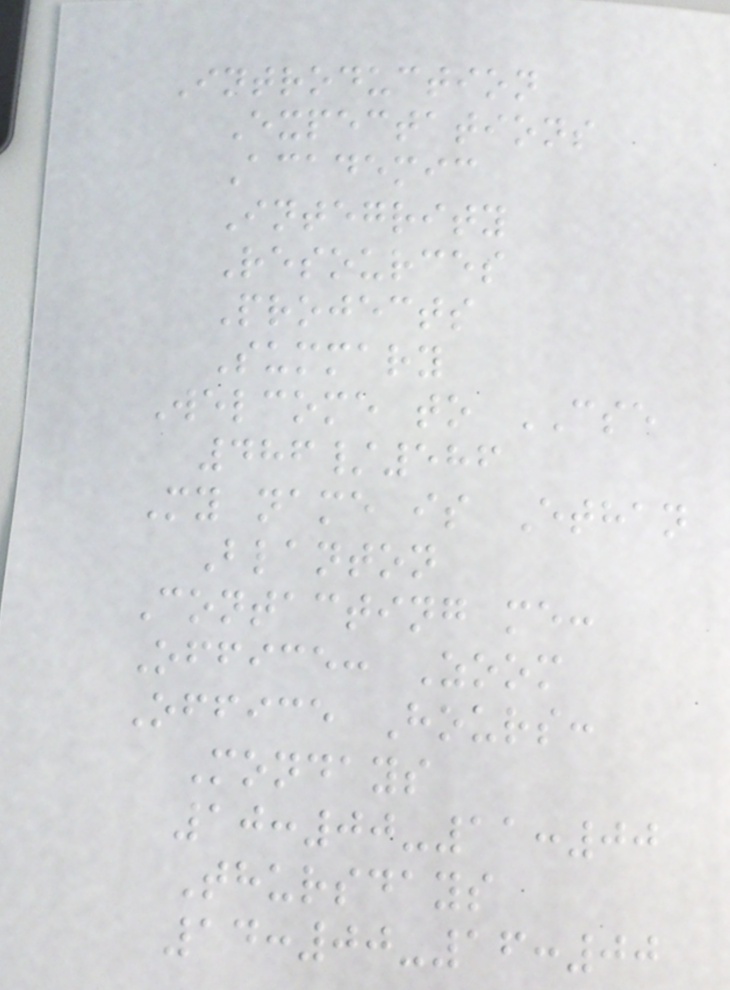Introduction
Expectations
Academic
Integrity
Resources
Projects
Summary
Welcome to CSE
486/586
My name is Ethan
Blanton
Contacting me:
Office: Zoom
Office Hours:
Mondays
10:00-11:00
Thursdays
14:00-16:00
